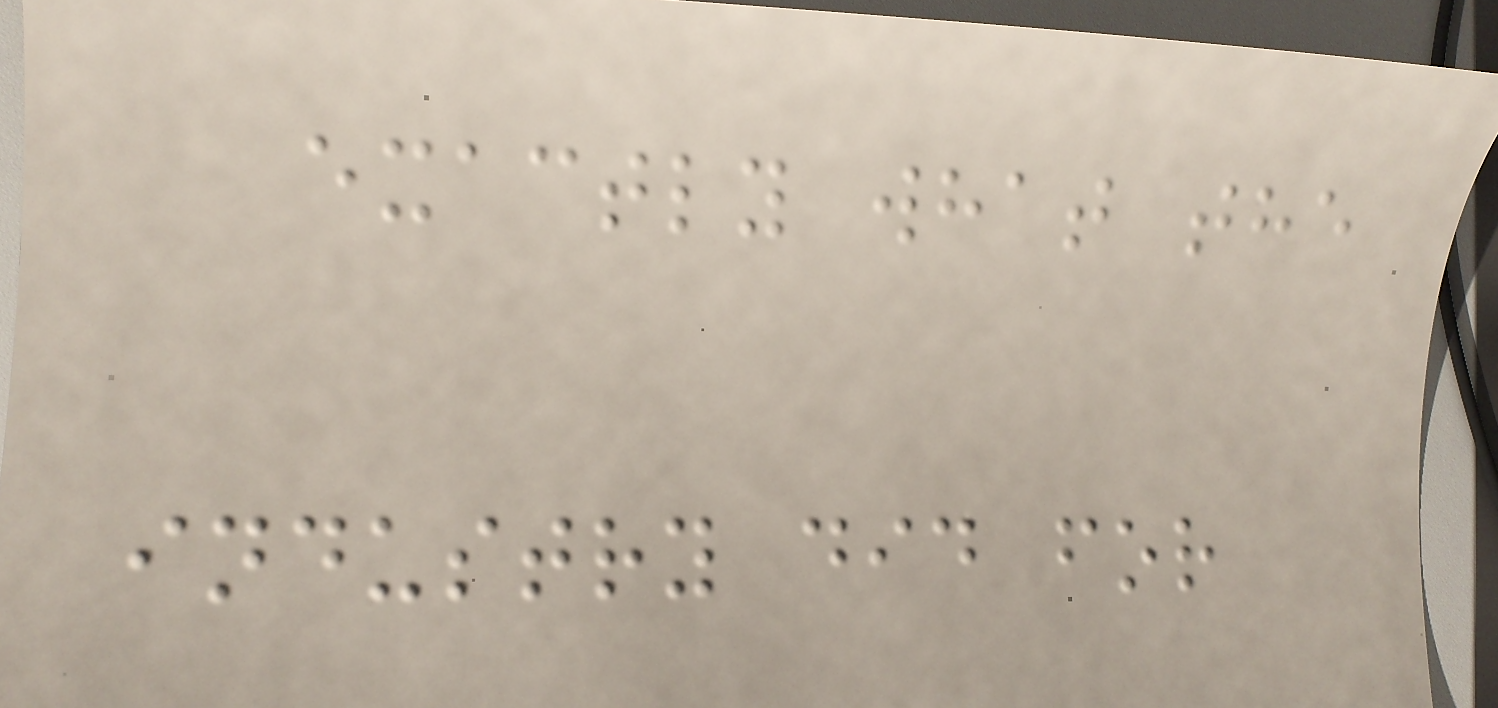exactly what the
industry did for
